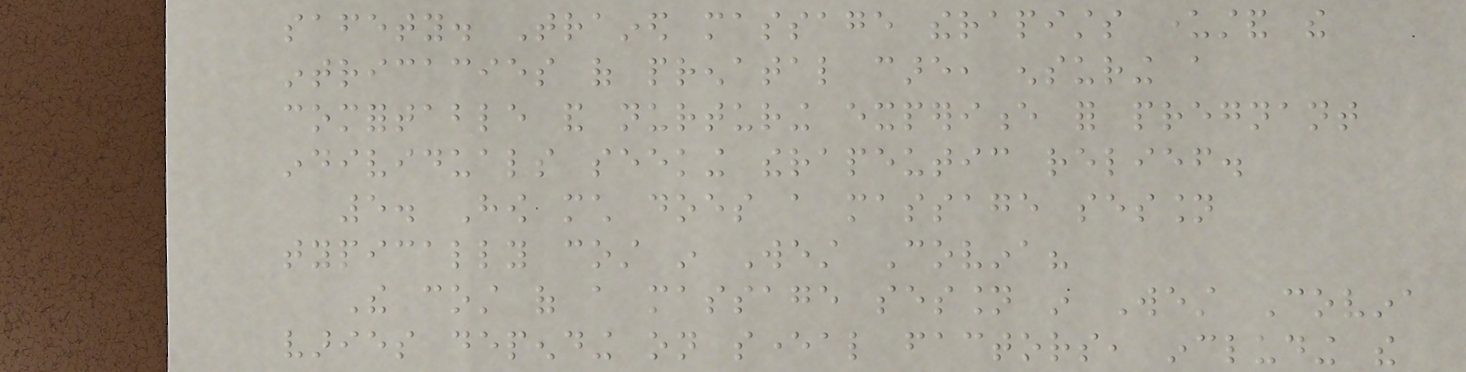safety. Trained massage therapists understand the
intricacies of prenatal care, ensuring a
comfortable and nurturing experience for pregnant
individuals seeking therapeutic relief.
5. How much does a massage session
typically cost in West Covina?
The cost of a massage session in West Covina
varies depending on several factors, including the
